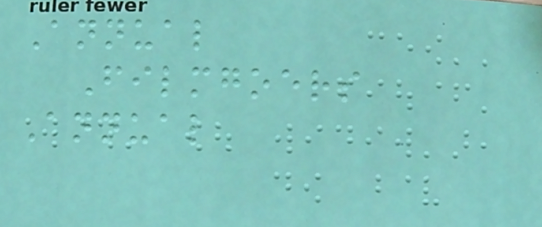Annual
Filmgoers
Annual
